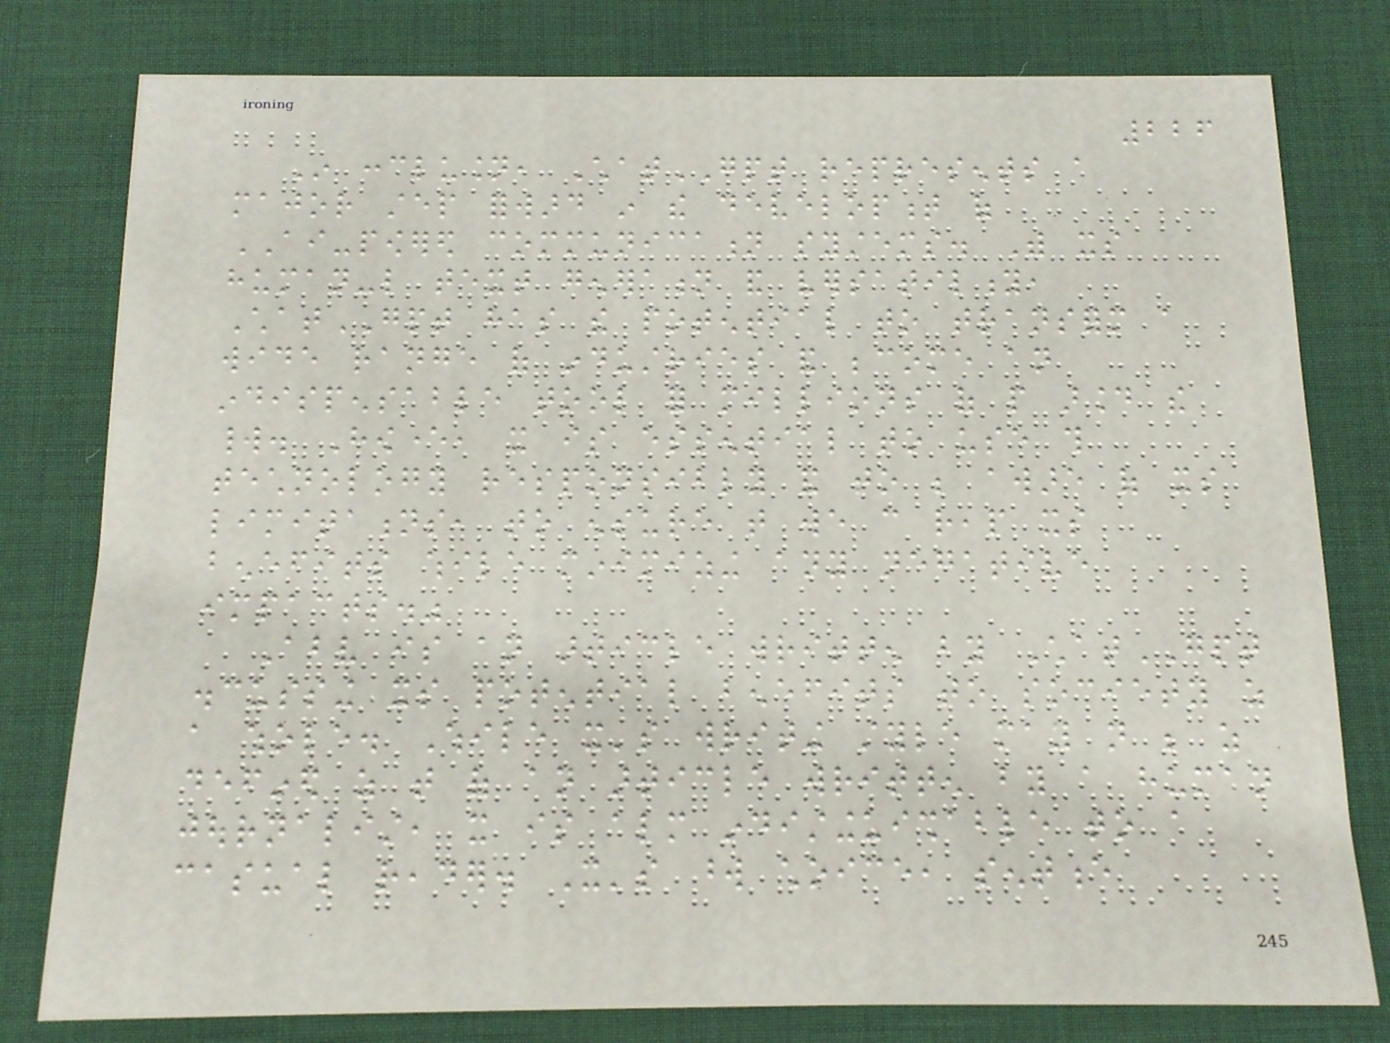226
In conclusion, ChatGPT represents a
major step forward in the development of
AI-powered communication systems. With its
human-like text generation and versatility,
ChatGPT has the potential to transform a
wide range of industries and become an
indispensable tool for millions of people around the
world. However, it is essential to use this
technology responsibly and to be aware of its
limitations, to ensure that we can reap its
benefits while minimizing any negative
impacts."
Above is an article written by ChatGPT
discussing its potential benefits to society as
a whole. While it's writing style may not be as
defined as that of an article written by a human
journalist, it is almost indistinguishable to a
casual reader. It's word choice, sentence
